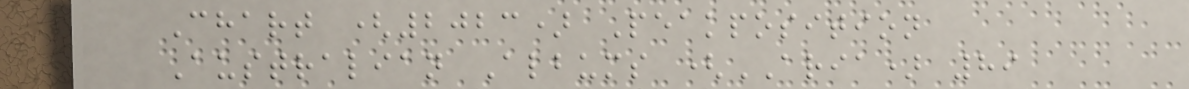Chart (2023) Peakposition
Australian Albums (ARIA) 89
